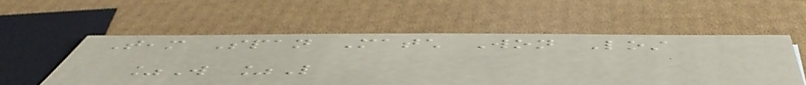Team Span Match Won Lost
%W %L
